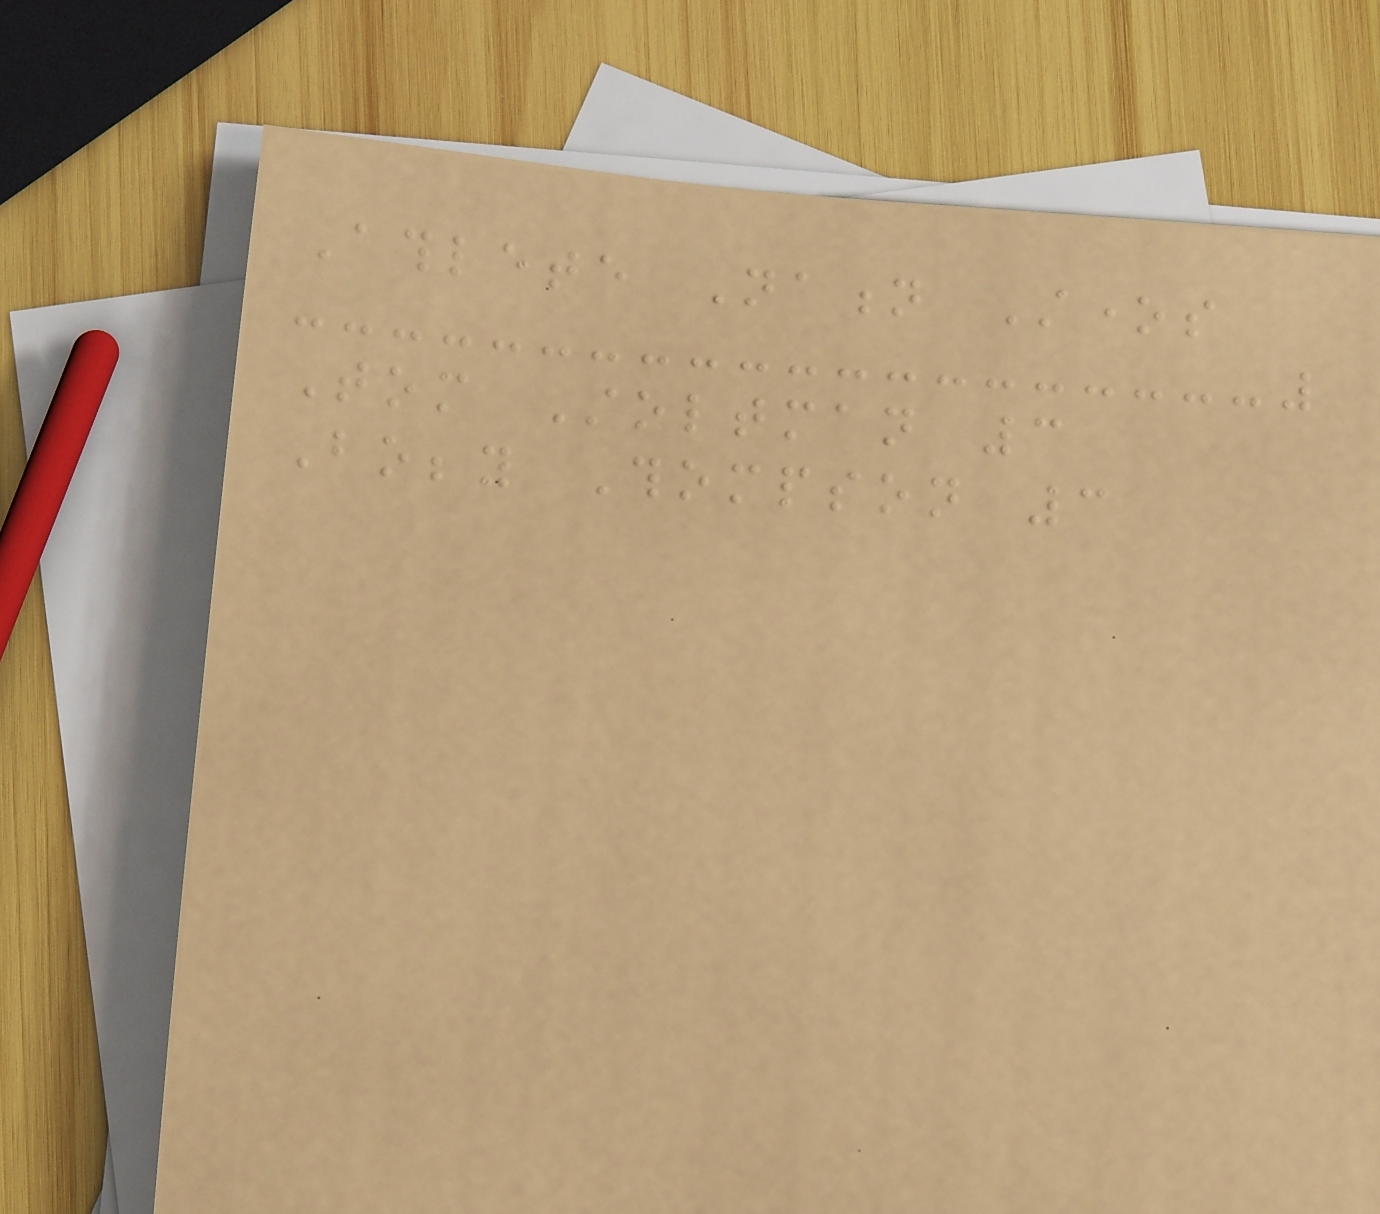Athlete Nation Stones
Tom Stoltman 3
Bobby Thompson 3
